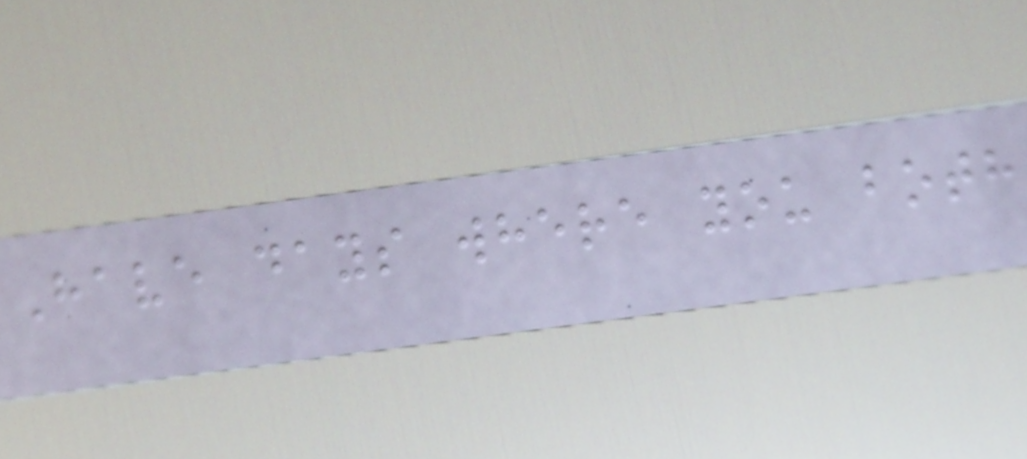Have days where you both
